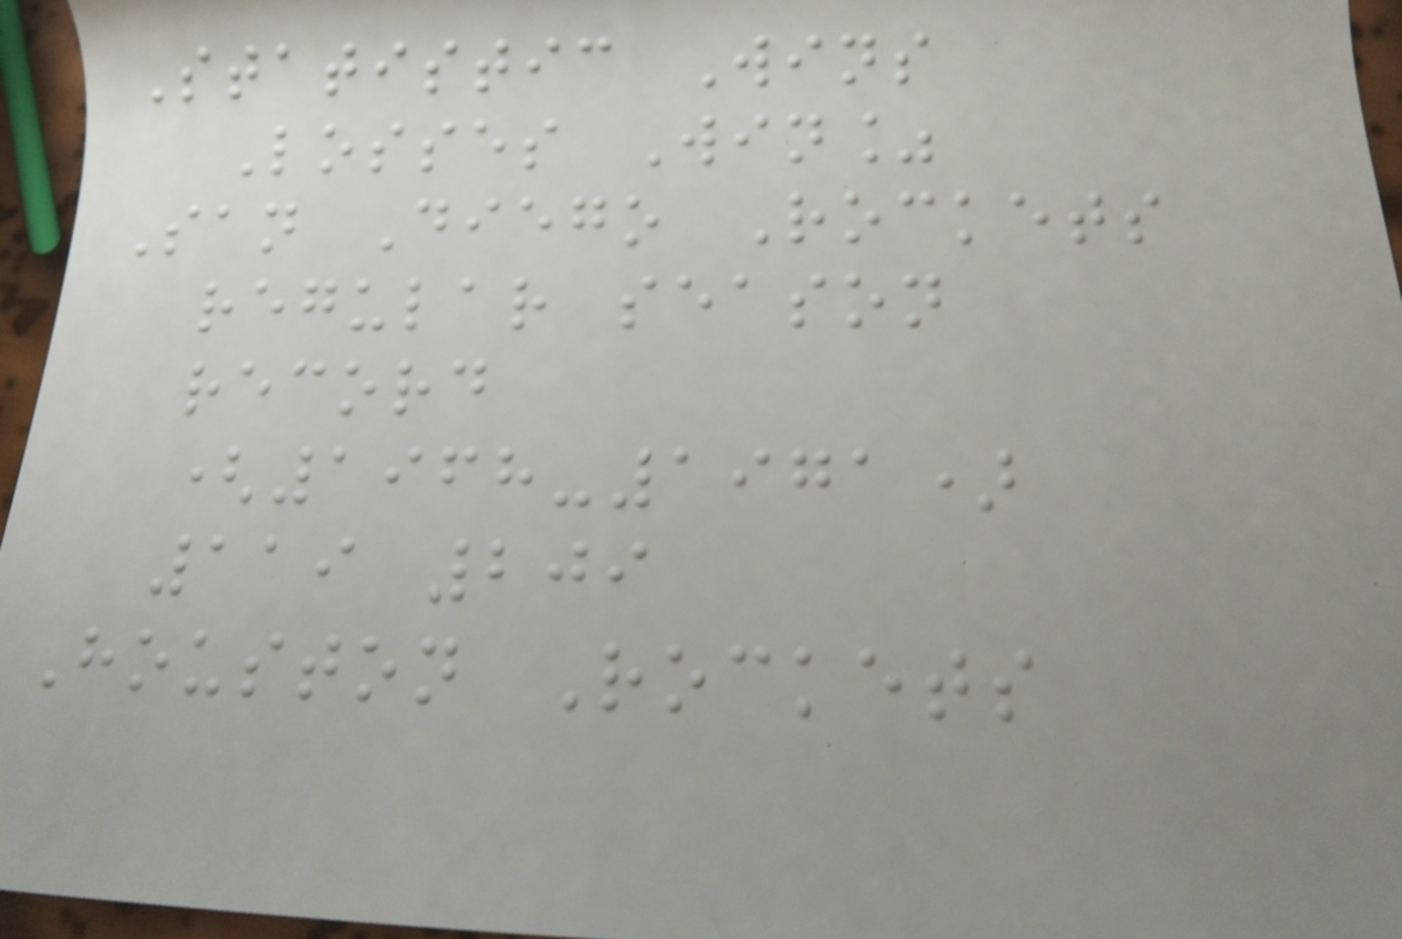Statistic Wins
Losses Win%
San Diego Rockets
regular season
record
(1968-1971)
119 209
Houston Rockets
